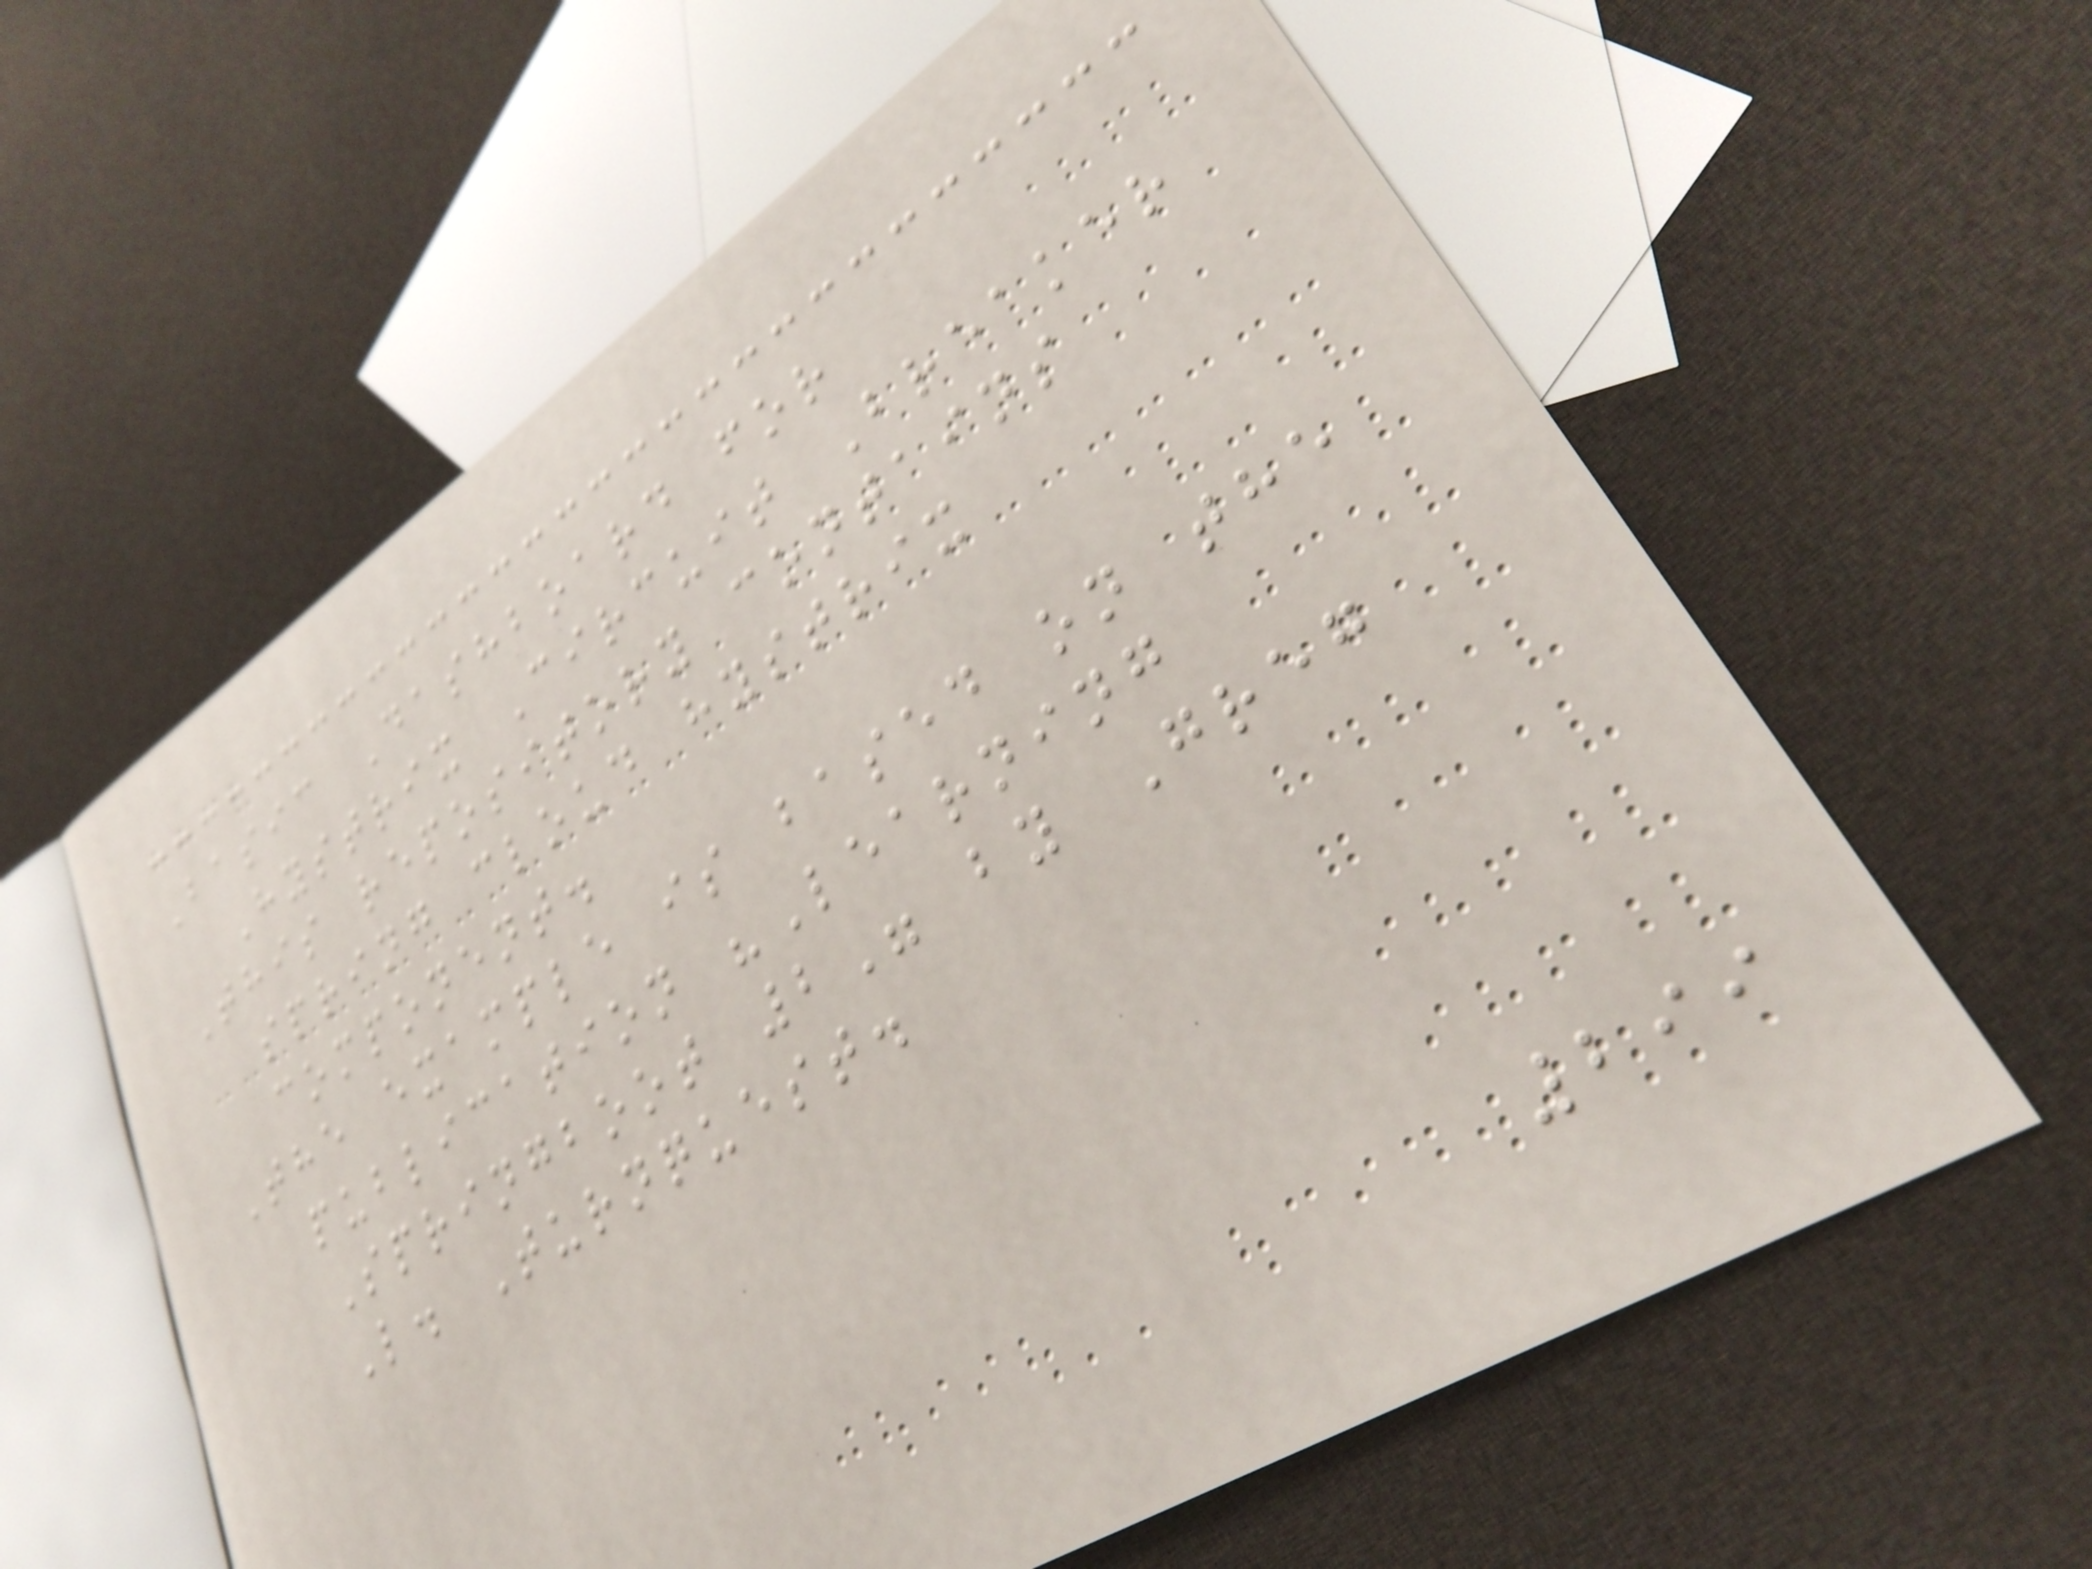Basic Dashboard for
Hystrix Circuit Breaker
This repository contains
spring cloud hystrix
component.
The example is based on the
publication "Learning
Springboot 2" by Greg
L. Turnquest.
299
